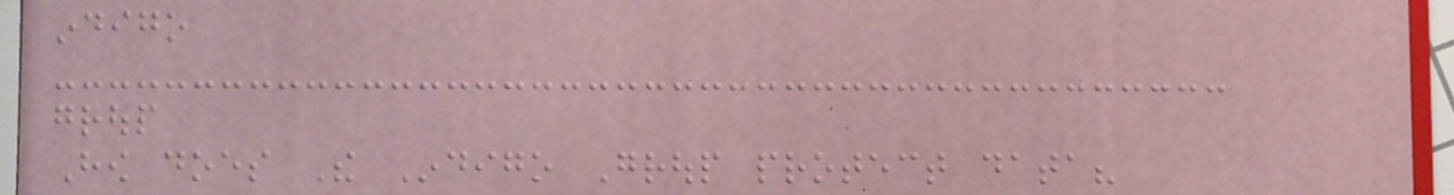indigo
group
How does The Indigo Group protect data?
